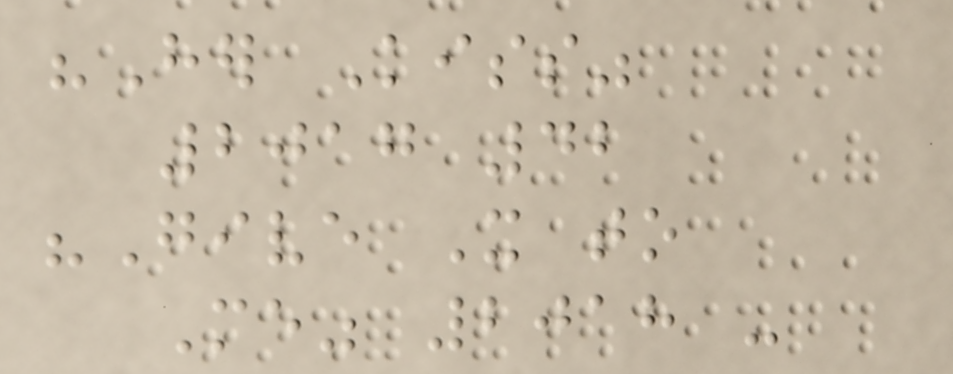"Her Kiss"
2017 42
"Give It to
Me" 2018 -
